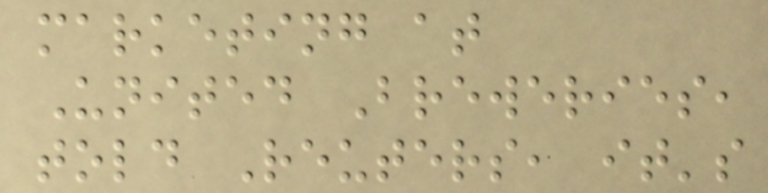marketing at
United Breweries,
told Reuters, it's
